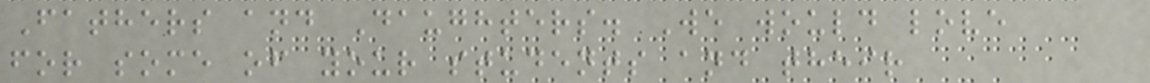Fathers and Daughters. We would love
for some of your students and their
